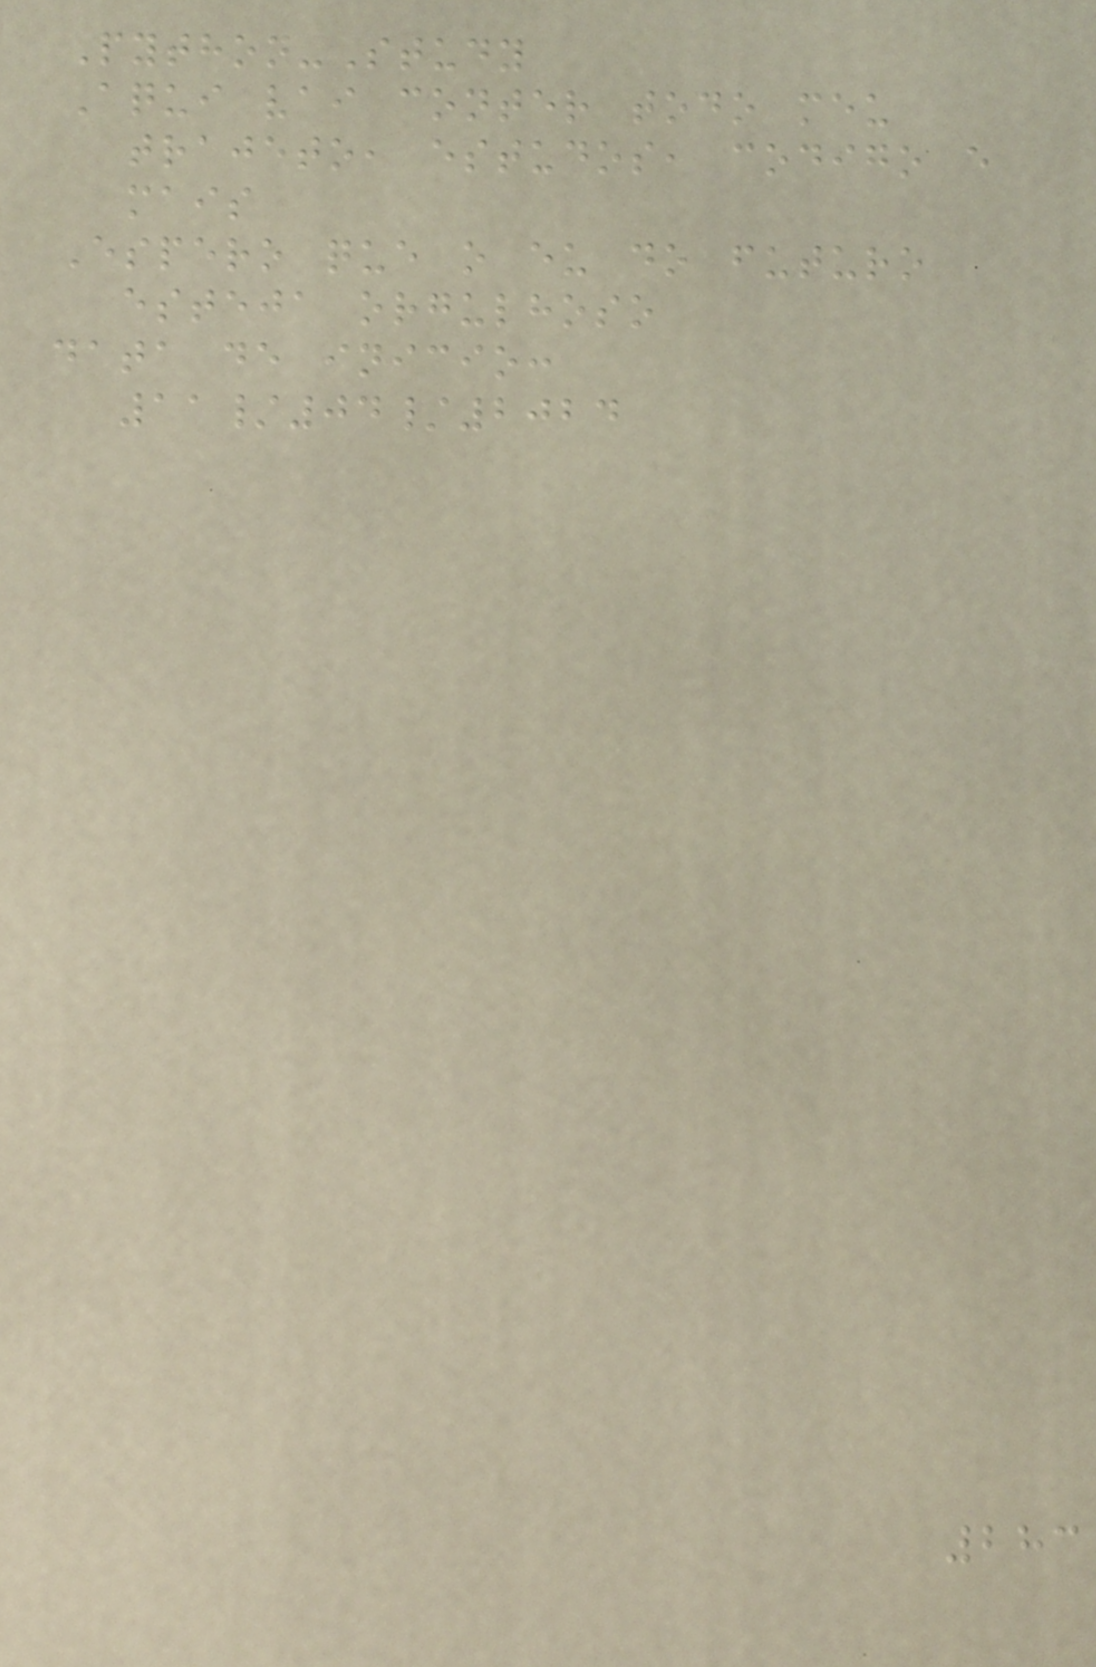Python-Study
Aqui vai conter todo meu
trajeto, estudos, codigo e
mais
Espero que o eu do futuro
esteja orgulhoso
data de inicio:
11/04/2024
283
